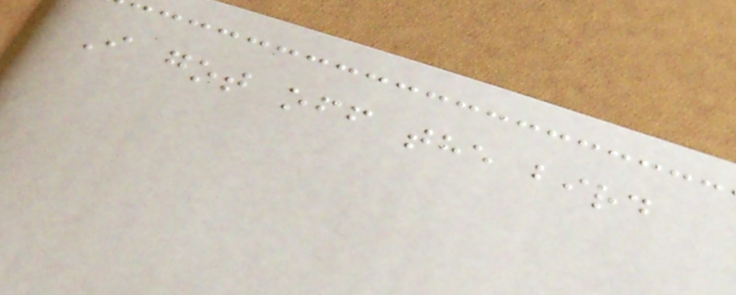I got off the bird
